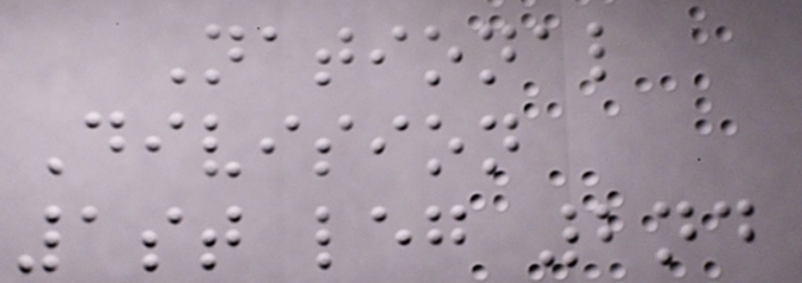National
Division
1st leg 2nd
